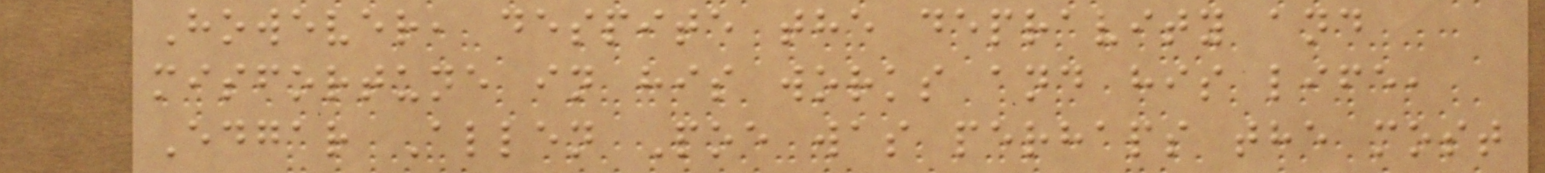However, despite the depravity and
misfortune in his works and his life,
Edgar Allen Poe was perhaps the most
